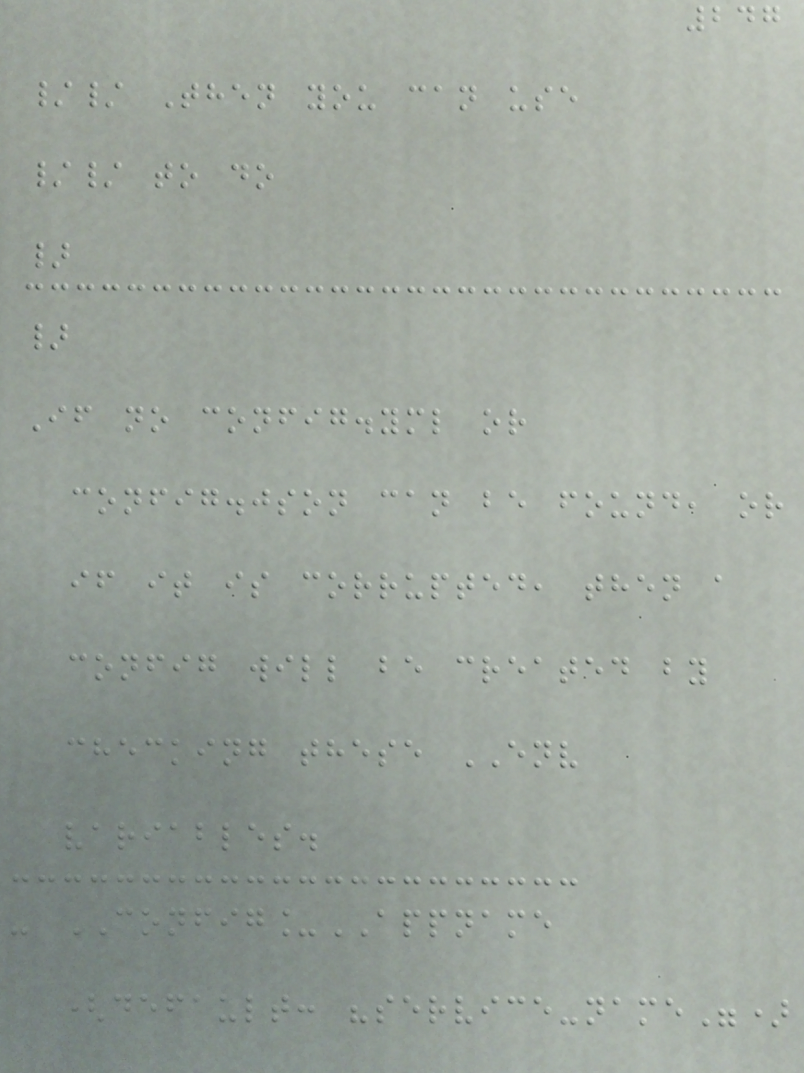247
// Then you can use
// to do
}
}
If no config.yml or
config.json can be found, or
if it is corrupted, then a
config will be created by
checking these ENV
variables.
- CONFIG_APPNAME
(default: "service-name")
